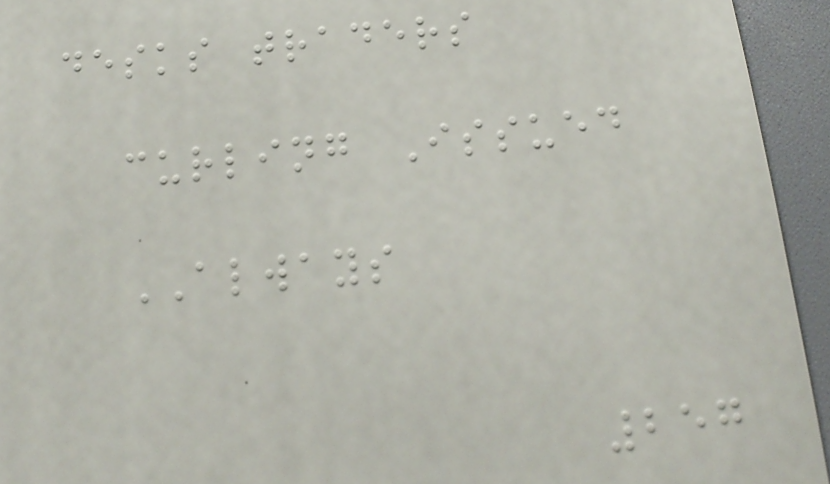desks traders
curling Issued
ALWAYS
257
